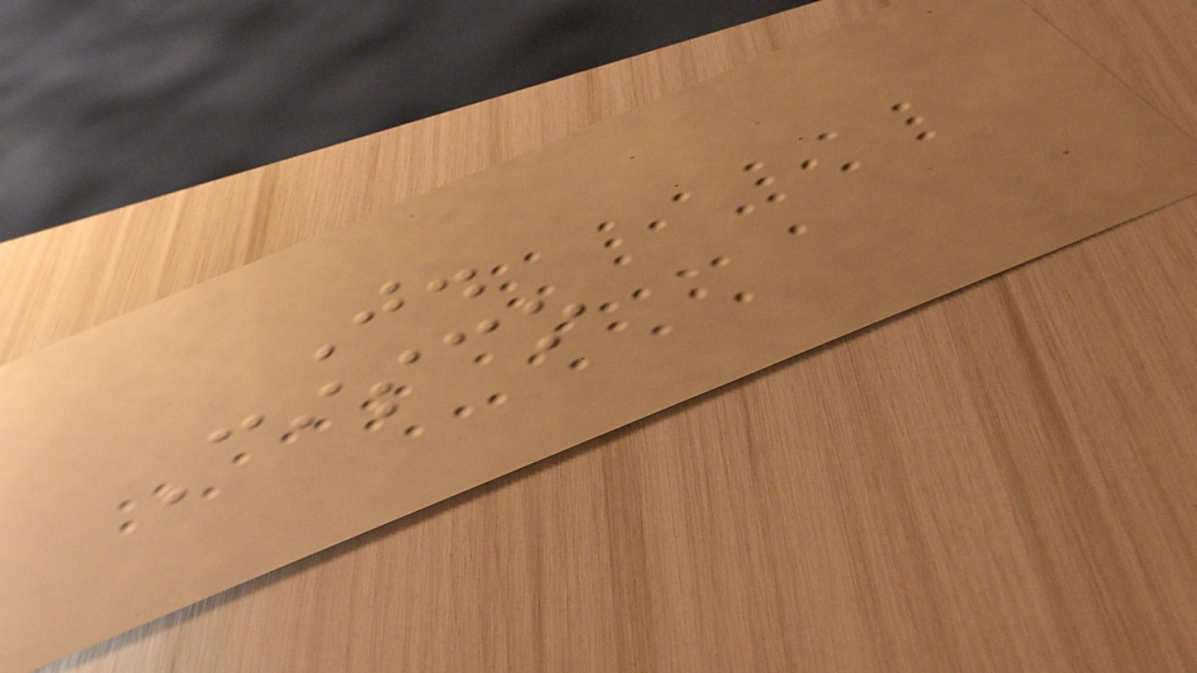J.
Cisco
